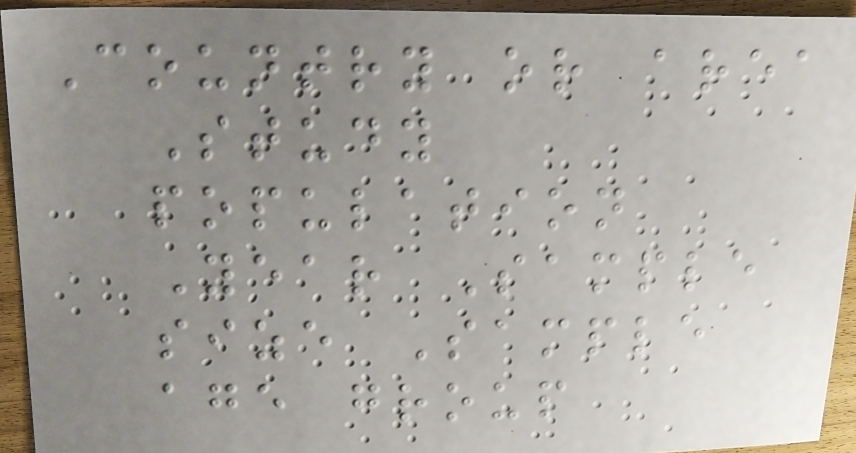Country or area
Study
population
Year Sample
size Sample
age group
